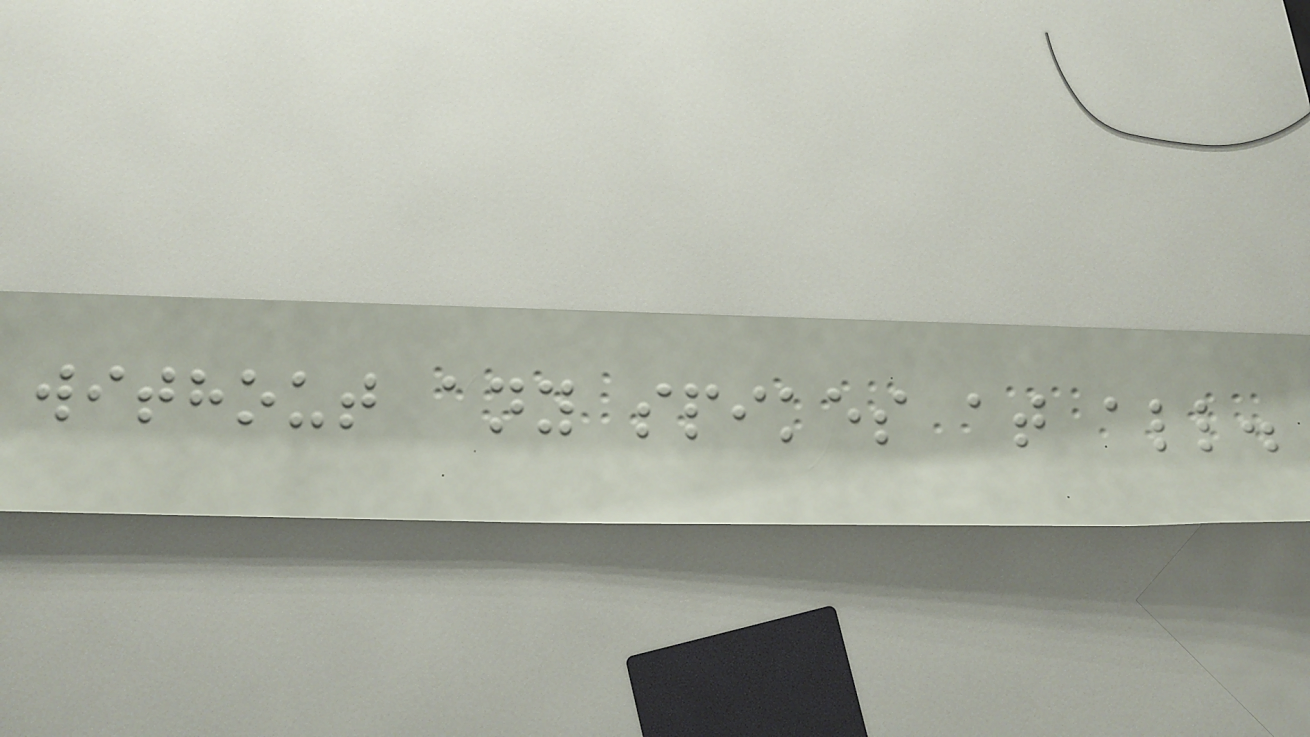without any spikes at all.
